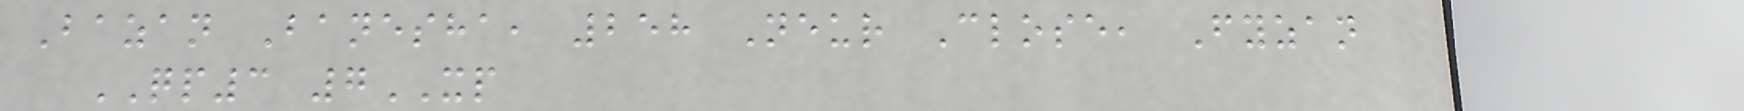Bazan Banesha, 258 Neur Close, Fyzan
QP3 7XP
